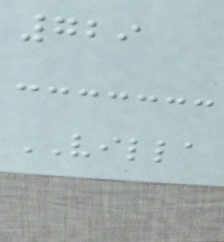729
VILLA
